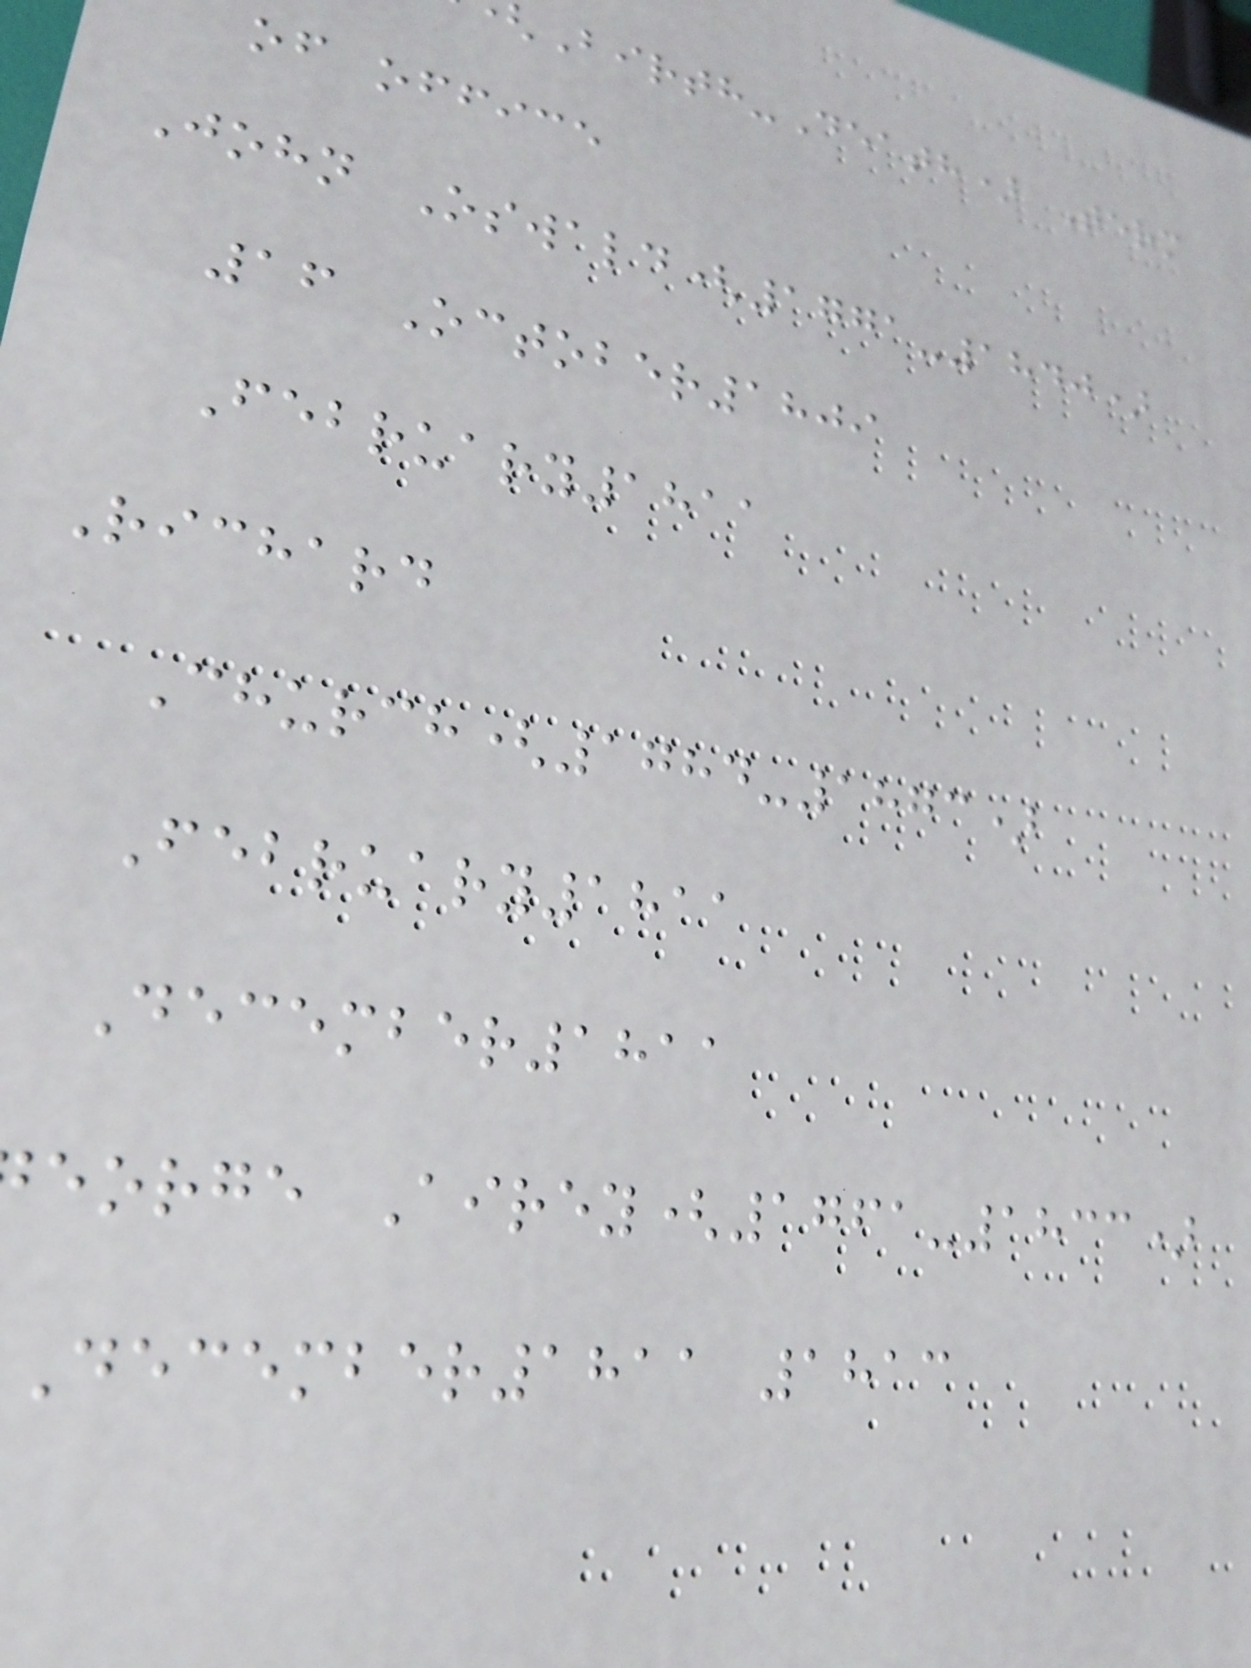Birth-Death) Term
of office
John Oswald(1771-1840)
16 October1809
February1811
Richard
Church(1784-1873)
February1811
December1811
eorge Airey(1761-1833)
December1811 1813
